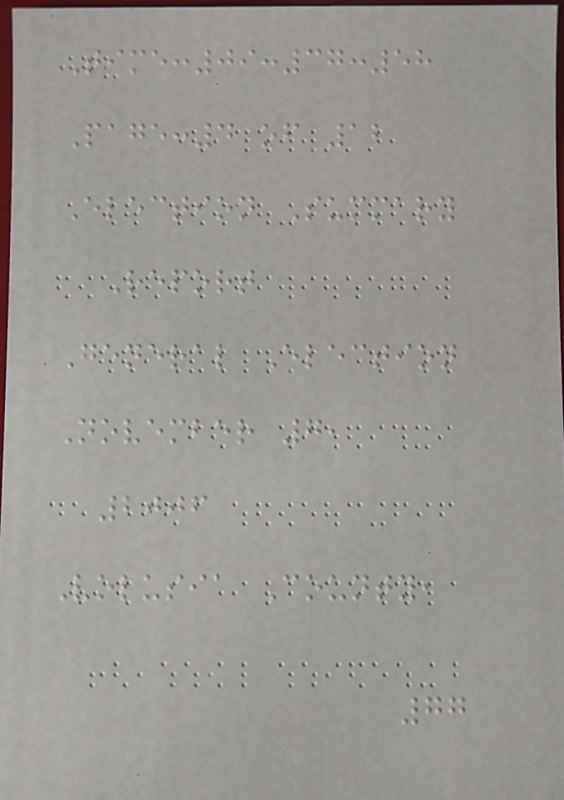Time:09:37:58
Page:4 of 12
Election Summary
Report
General Election
November 7,
2006
Volusia County,
77
